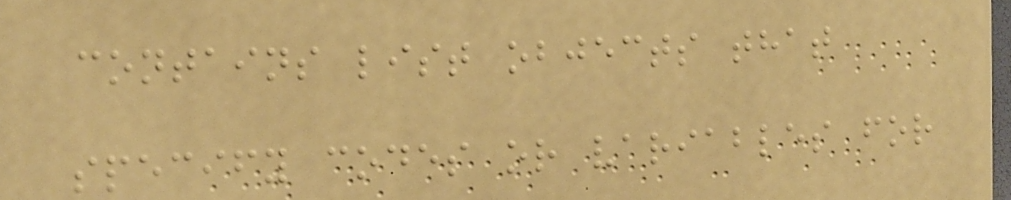contains list objects that
specify codes or variables for
